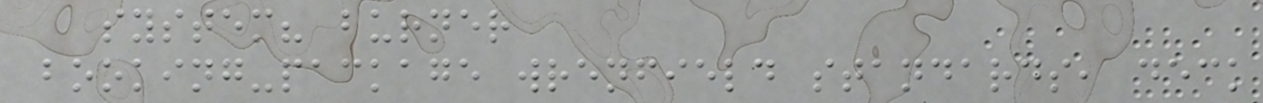system? burner
booking-package wrenfield standards, deck
